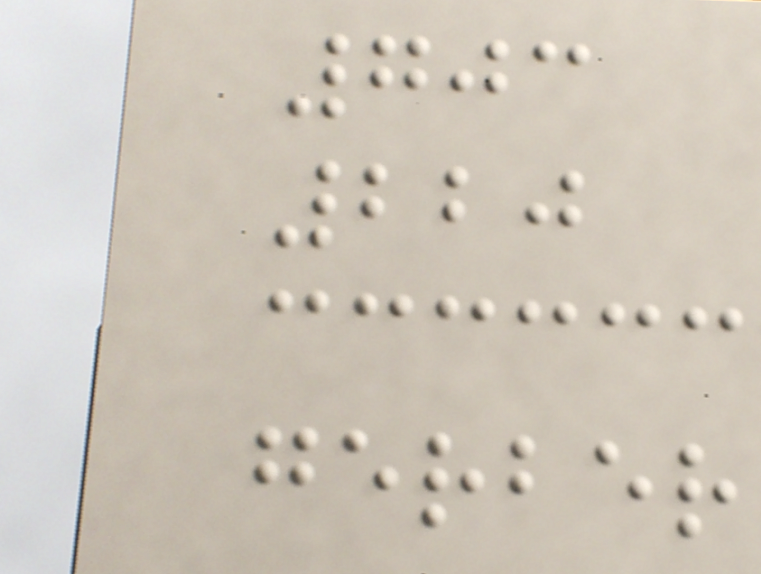703
220
gerber
